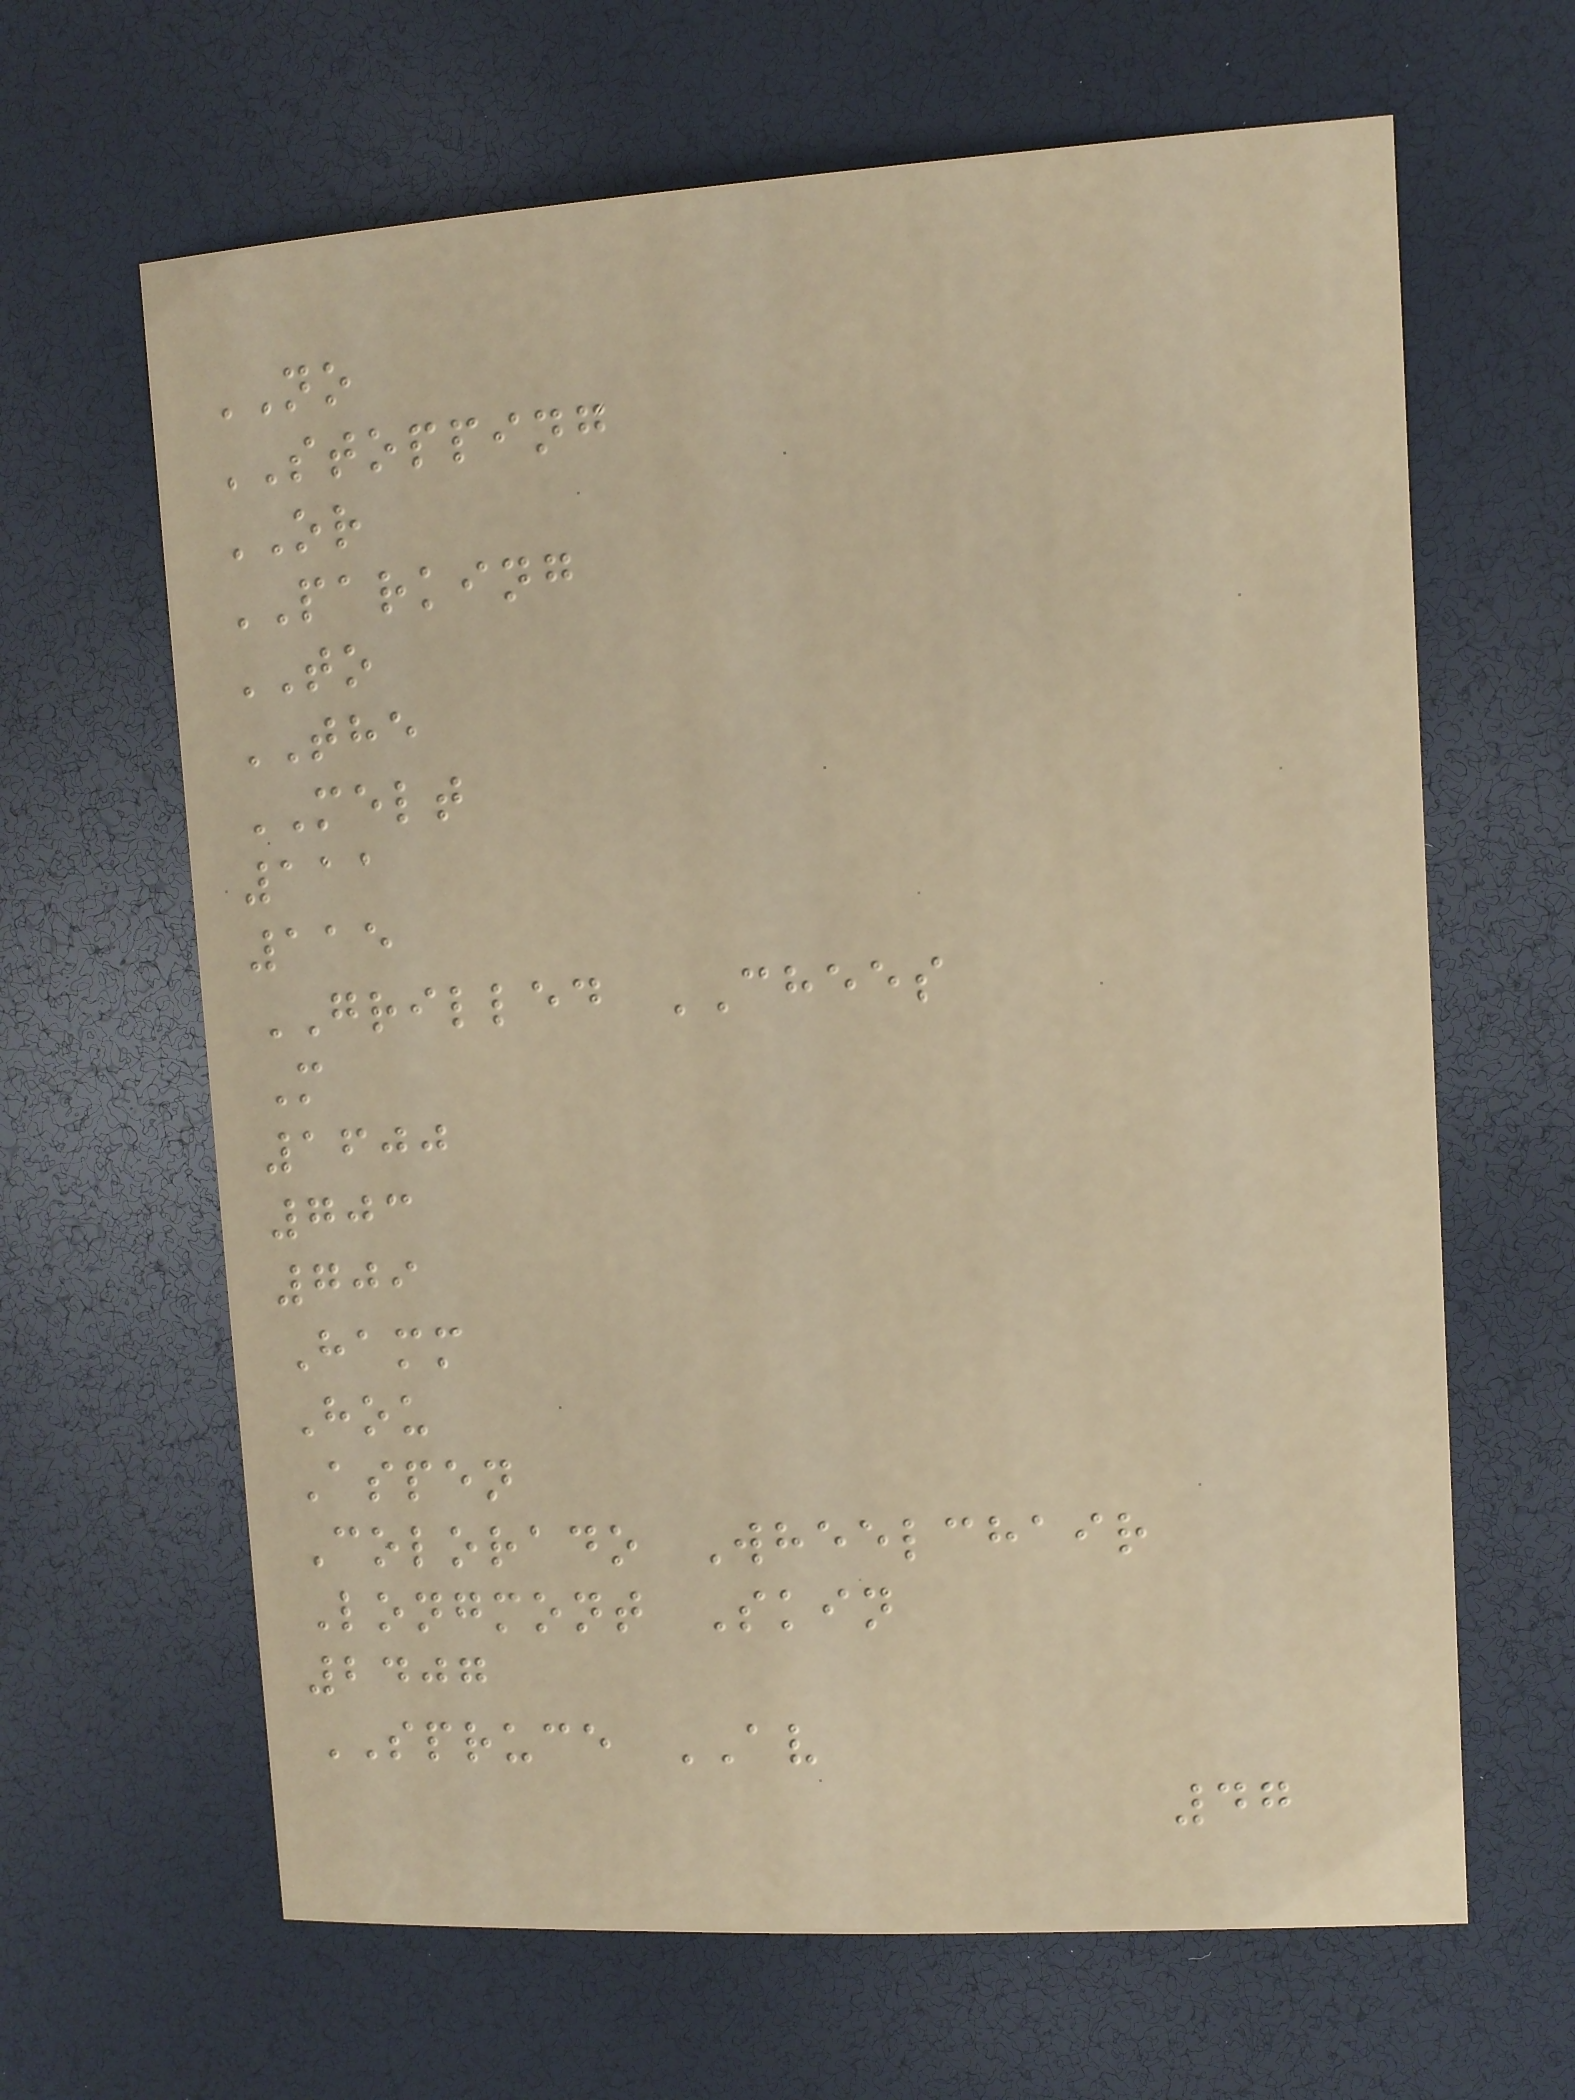NO
STOPPING
OR
PARKING
TO
THE
MELT
111
115
GRILLED CHEES
M
1600
703
709
Hamm
Hou
Aspen
Colorado Wheelchair
Longmont Skin
2407
SPRUCE AV
47
